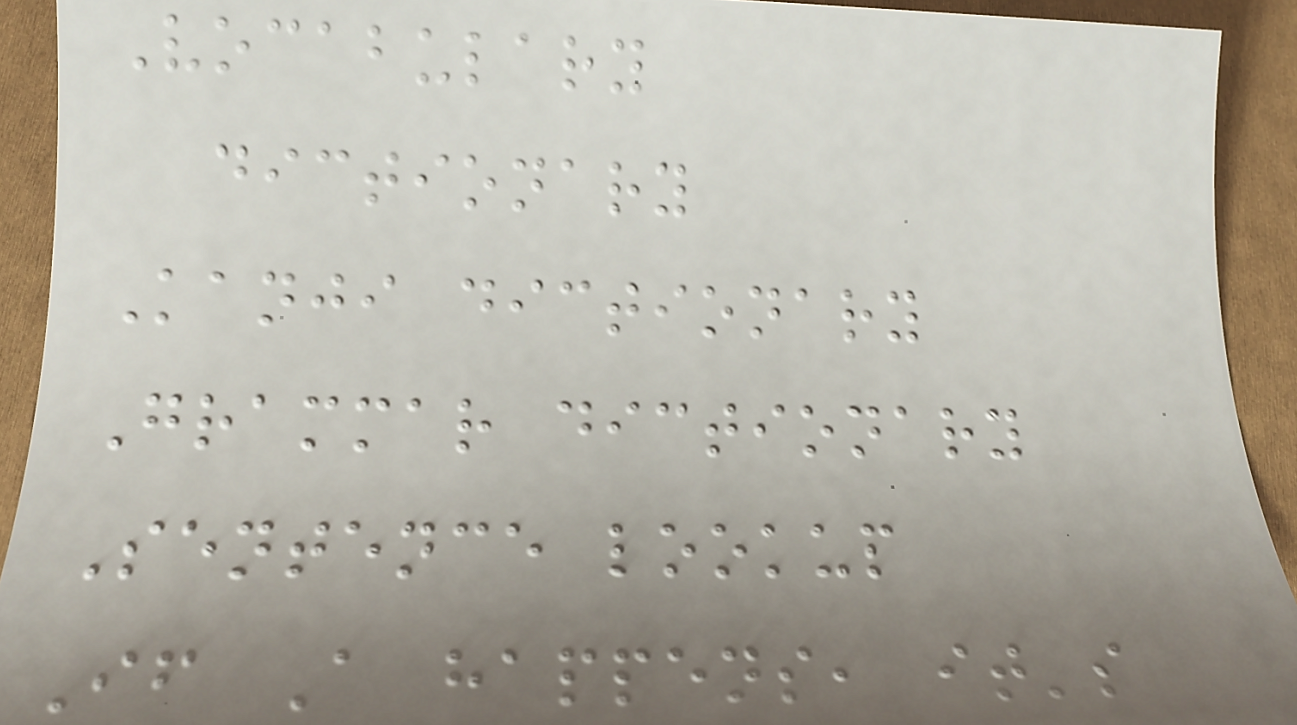Vocabulary
dictionary
Kanji dictionary
Grammar dictionary
Sentence lookup
If A happens, it's
